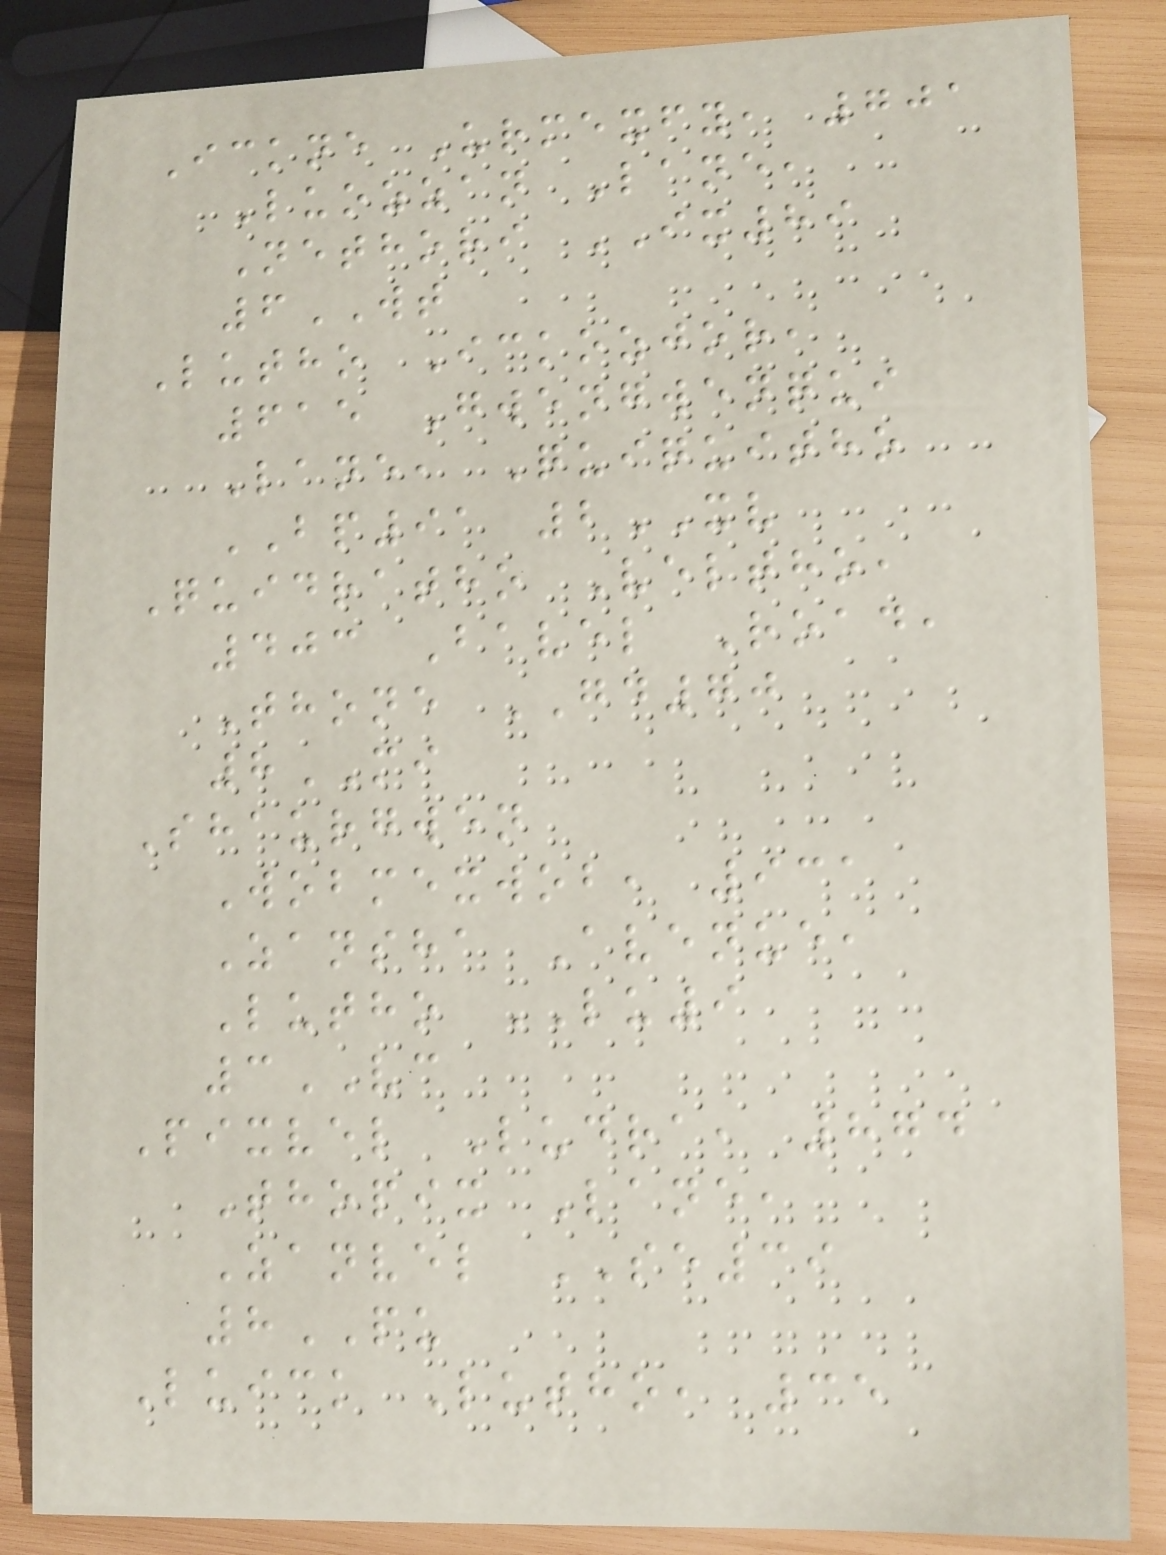Ickne Urmexfy, 701
Luozzan Lane,
Nethori IX89
6WT
Lutho Ickozjor,
615 Gwengwenqui
Lane, Quiquitho
BP91 2XV
Quidratho Veltho,
403 Bavel Road,
Thone GD70
8MI
Shaurgwen
Wobmexwob, 931
Zansha Avenue,
Lutho LU9
3VC
Pixvel Ludra, 874
Thopix Lane,
Zanvel SE39
8PU
Luick Lutho, 35
